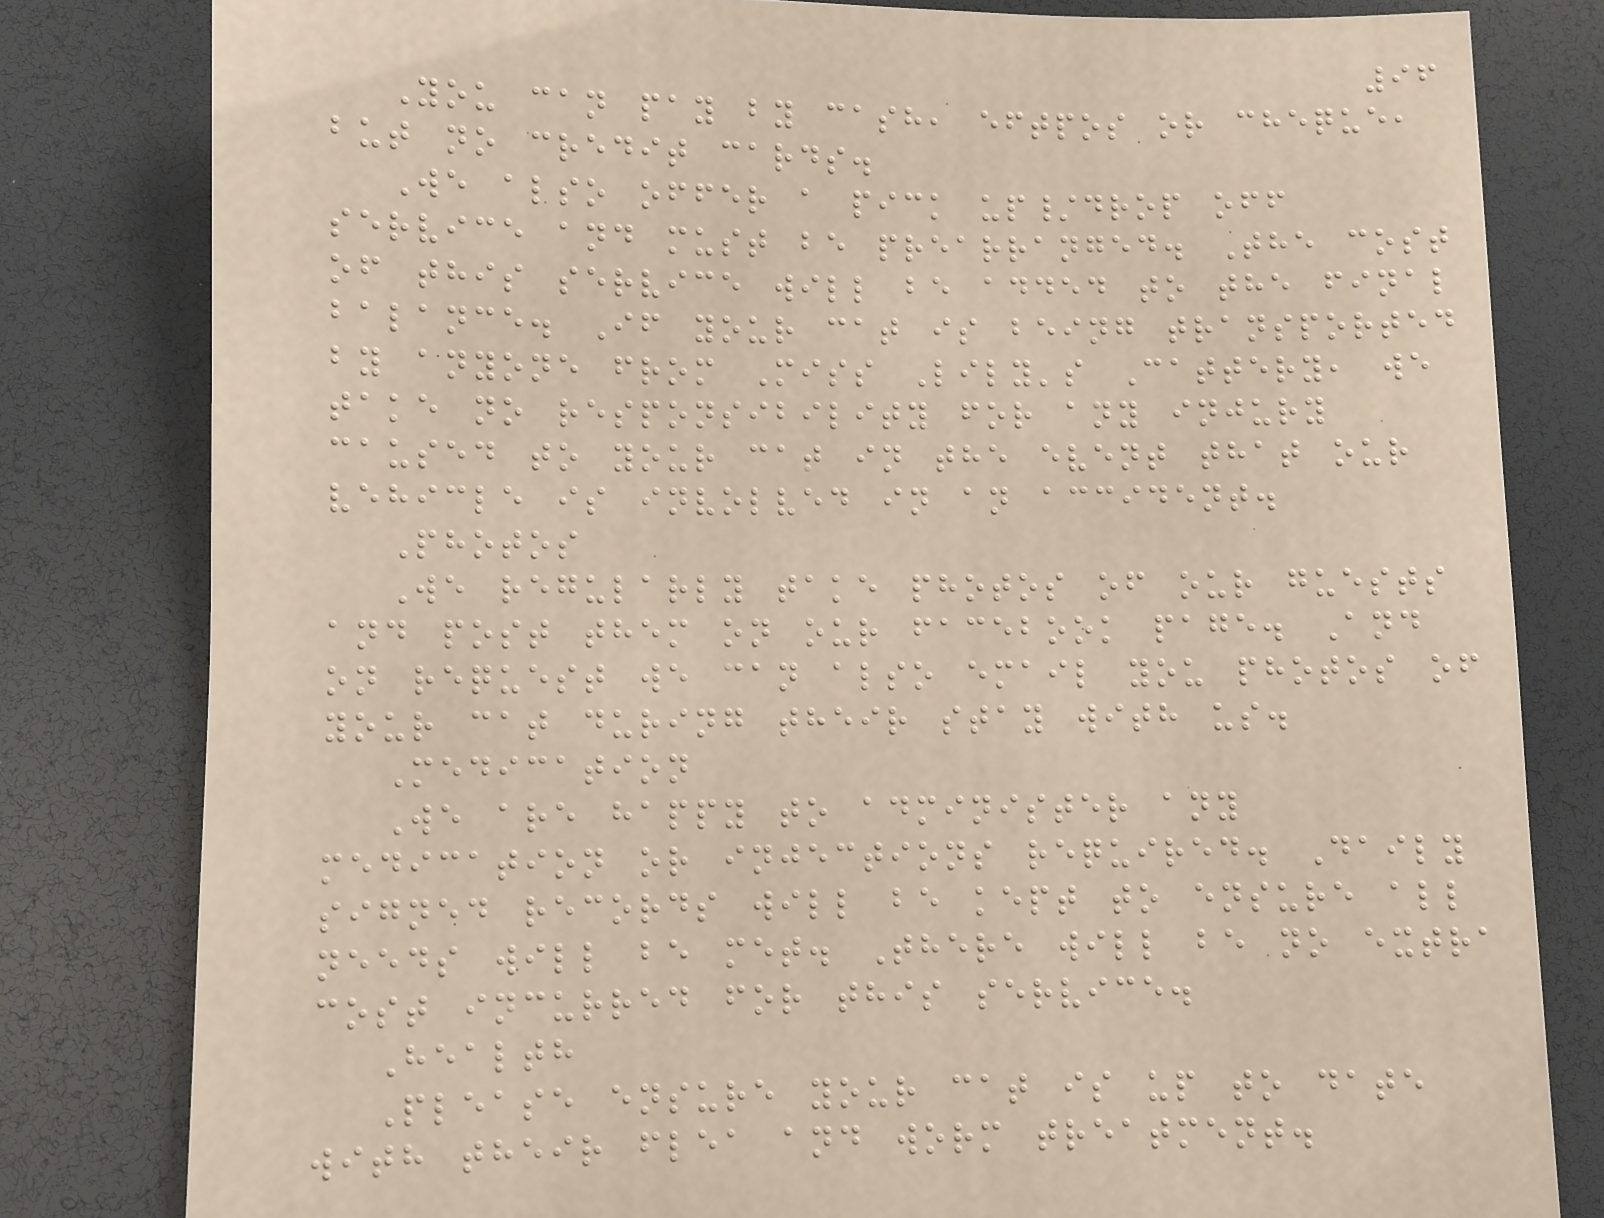96
You can pay by cash, eftpos or cheque,
but no credit cards.
We also offer a pick up/drop off
service and must be prearranged. The cost
of this service will be added to the final
balance. If your cat is being transported
by anyone from Miss Lily's Cattery, we
take no responsibility for any injury
caused to your cat in the event that our
vehicle is involved in an accident.
Photos
We regularly take photos of our guests
and post them on our facebook page. And
on request we can also email you photos of
your cat during their stay with us.
Medication
We are happy to administer any
medication or injections required. Daily
signed records will be kept to ensure all
needs will be met. There will be no extra
cost incurred for this service.
Health
Please ensure your cat is up to date
with their flea and worm treatment.
